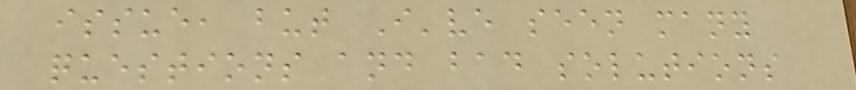issue, but I've seen many
questions and bad solutions
